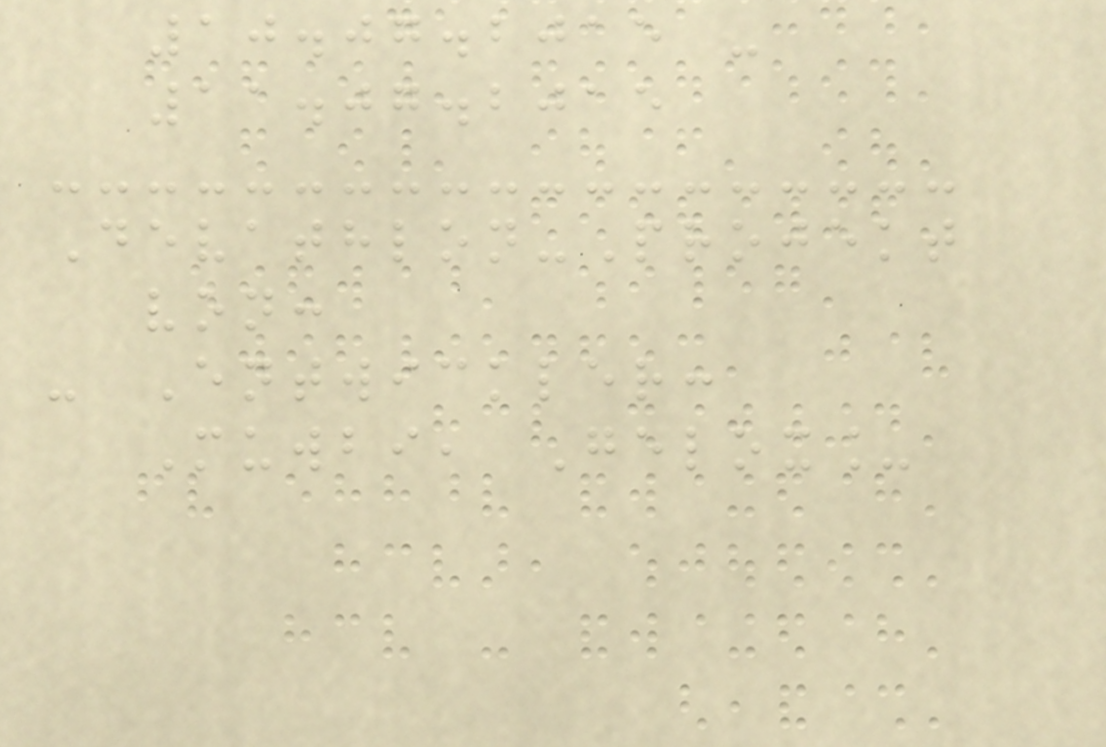10.07.2015 -
11.07.2015
Devathlon-Projekt
von:
- Entwickler:
Muwbi, Gelox_
